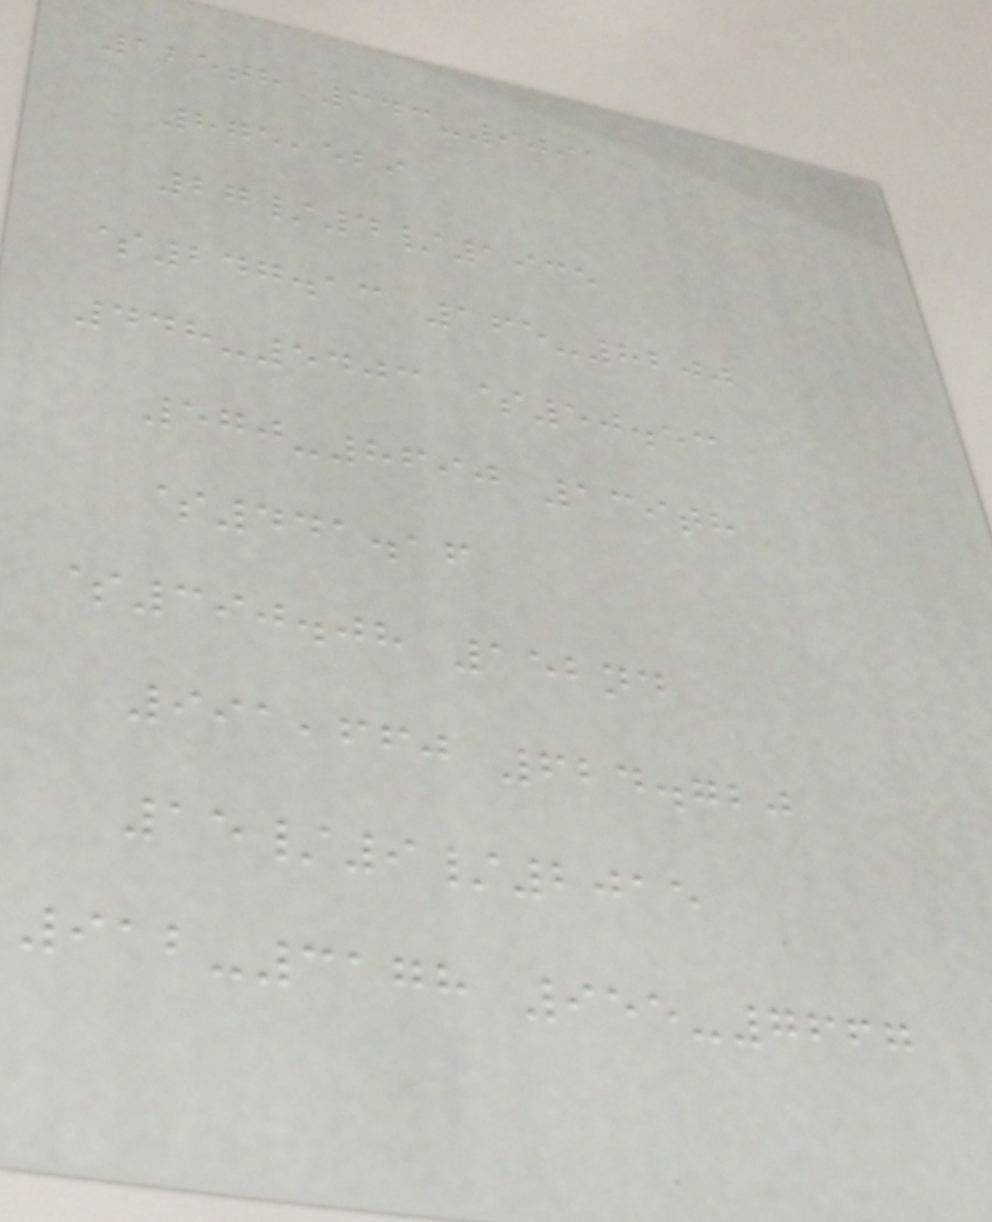125th 343-9091
875,529
27/4/1935
$247.13 165-8200
448-5403 $50.53
570-8690 139th
$441.16
$390.08 152nd
991,660 624.720
15/9/2015
912-3178 955-7667
